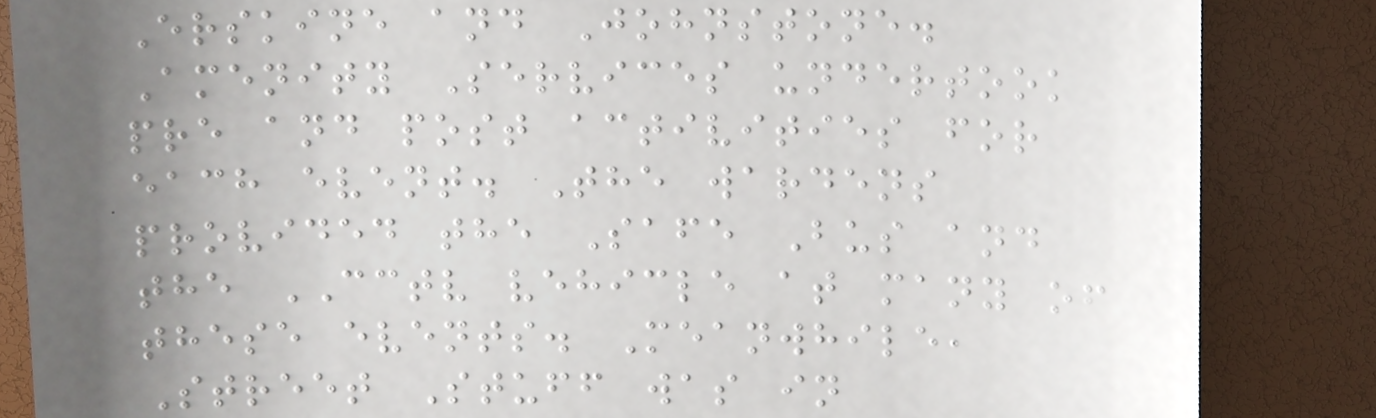Erskine and Johnstone.
Amenity Services undertook
pre and post activities for
each event. The wardens
provided the Safe Bus and
the CCTV vehicle at many of
these events. Meanwhile,
Street Stuff was in
